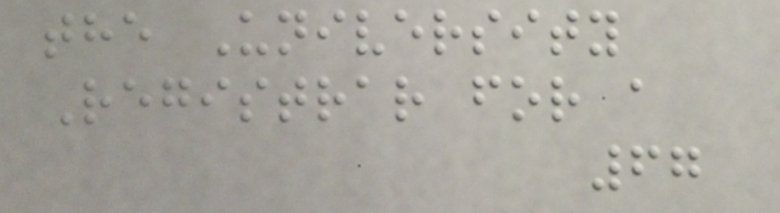the University
Registrar for a
67
